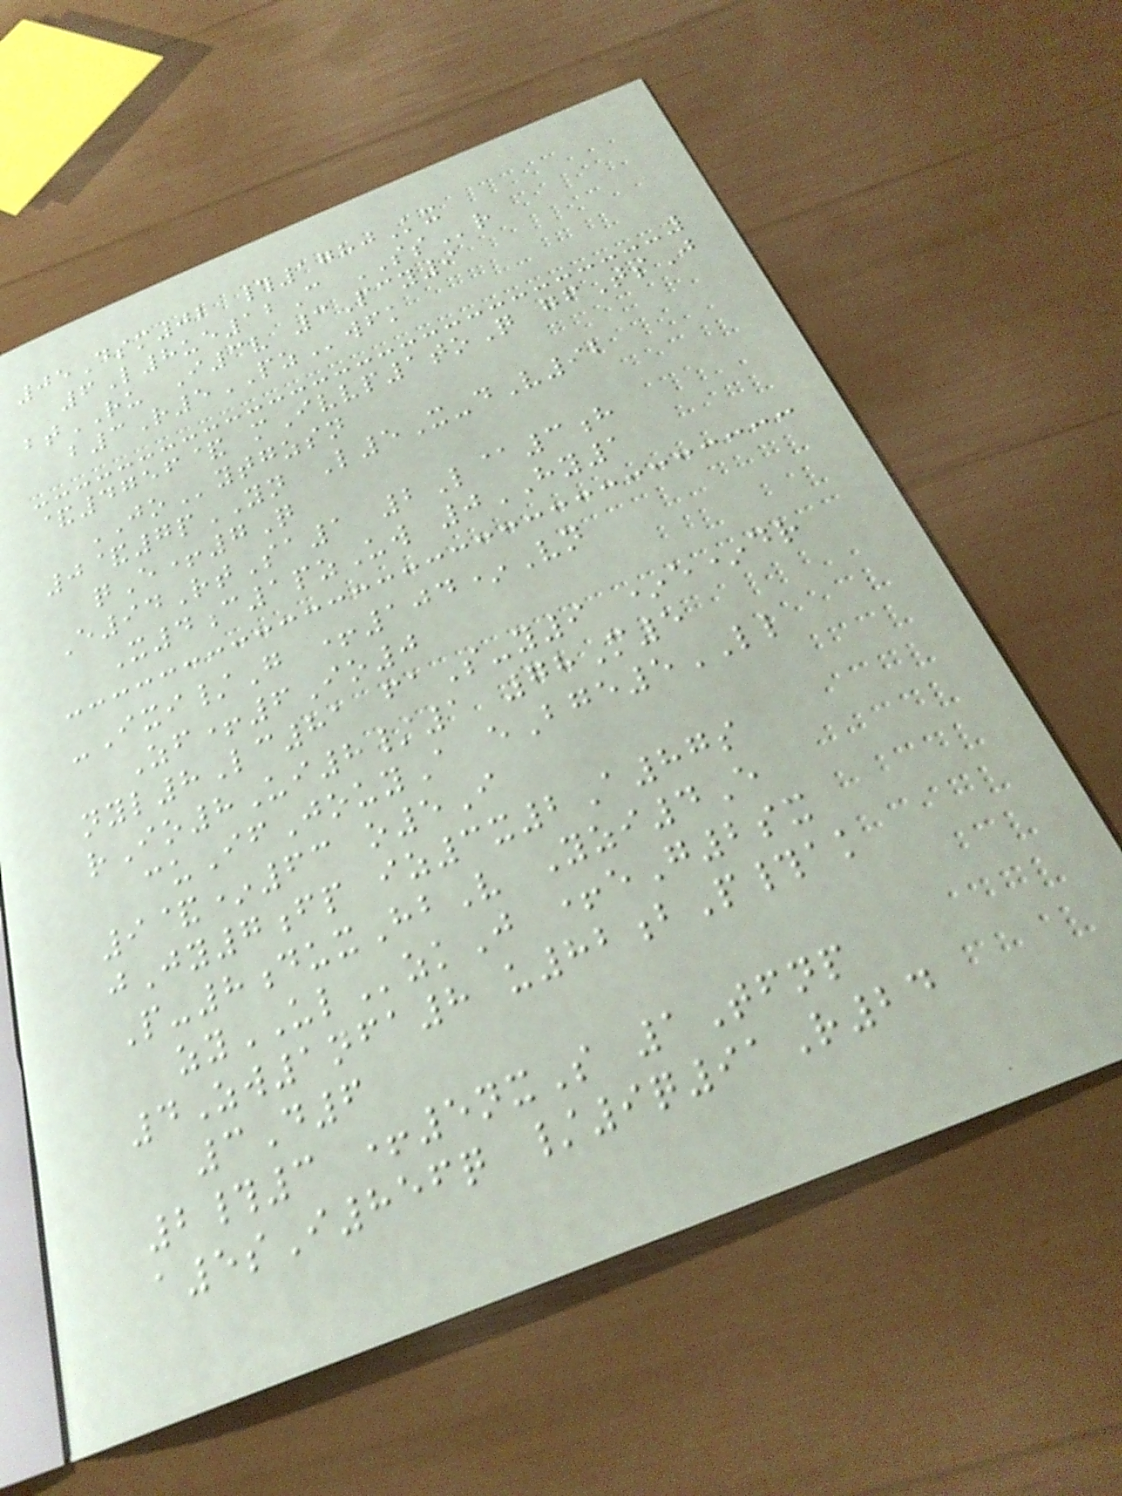05Dsm02 #1780Kx
6L8ue12C SSr
btRU I3v 3Pcy9
b3R5PZwfk
&4756& mIvvp1toQ gfTsJ
JOytgzsn
0&7pYN L5X-dV92
qE+7Q
E94RtSa1 2L@3h
X4c1pzUw 0HY1
-Ixi/G +104*Vn
Zf+6Io0
nyl8Lc81 faS-y9 *e*dr
rIo8Ui8/1 78M5
cuIfJouyA eBge5LL
9&*63 o5I
jJy7fp iz3x2A87s
P-8duxHbV Yzi4E
zyULzkJ +eG2sx
4Zw1nfa8 u82bP#ak
3D6
2#3 +5nxS 1Tfnp
a5sI856q /9q91R24
